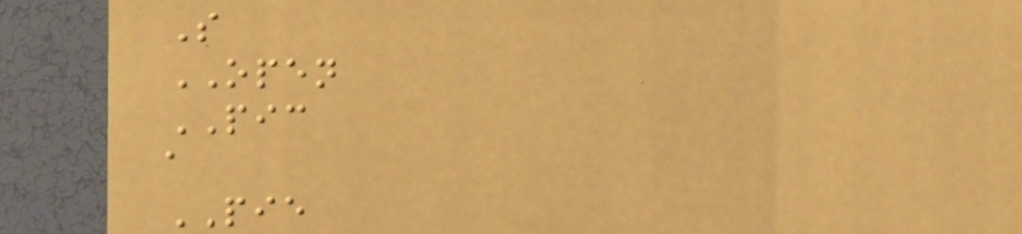S
OPEN
PIC
a
PIE
